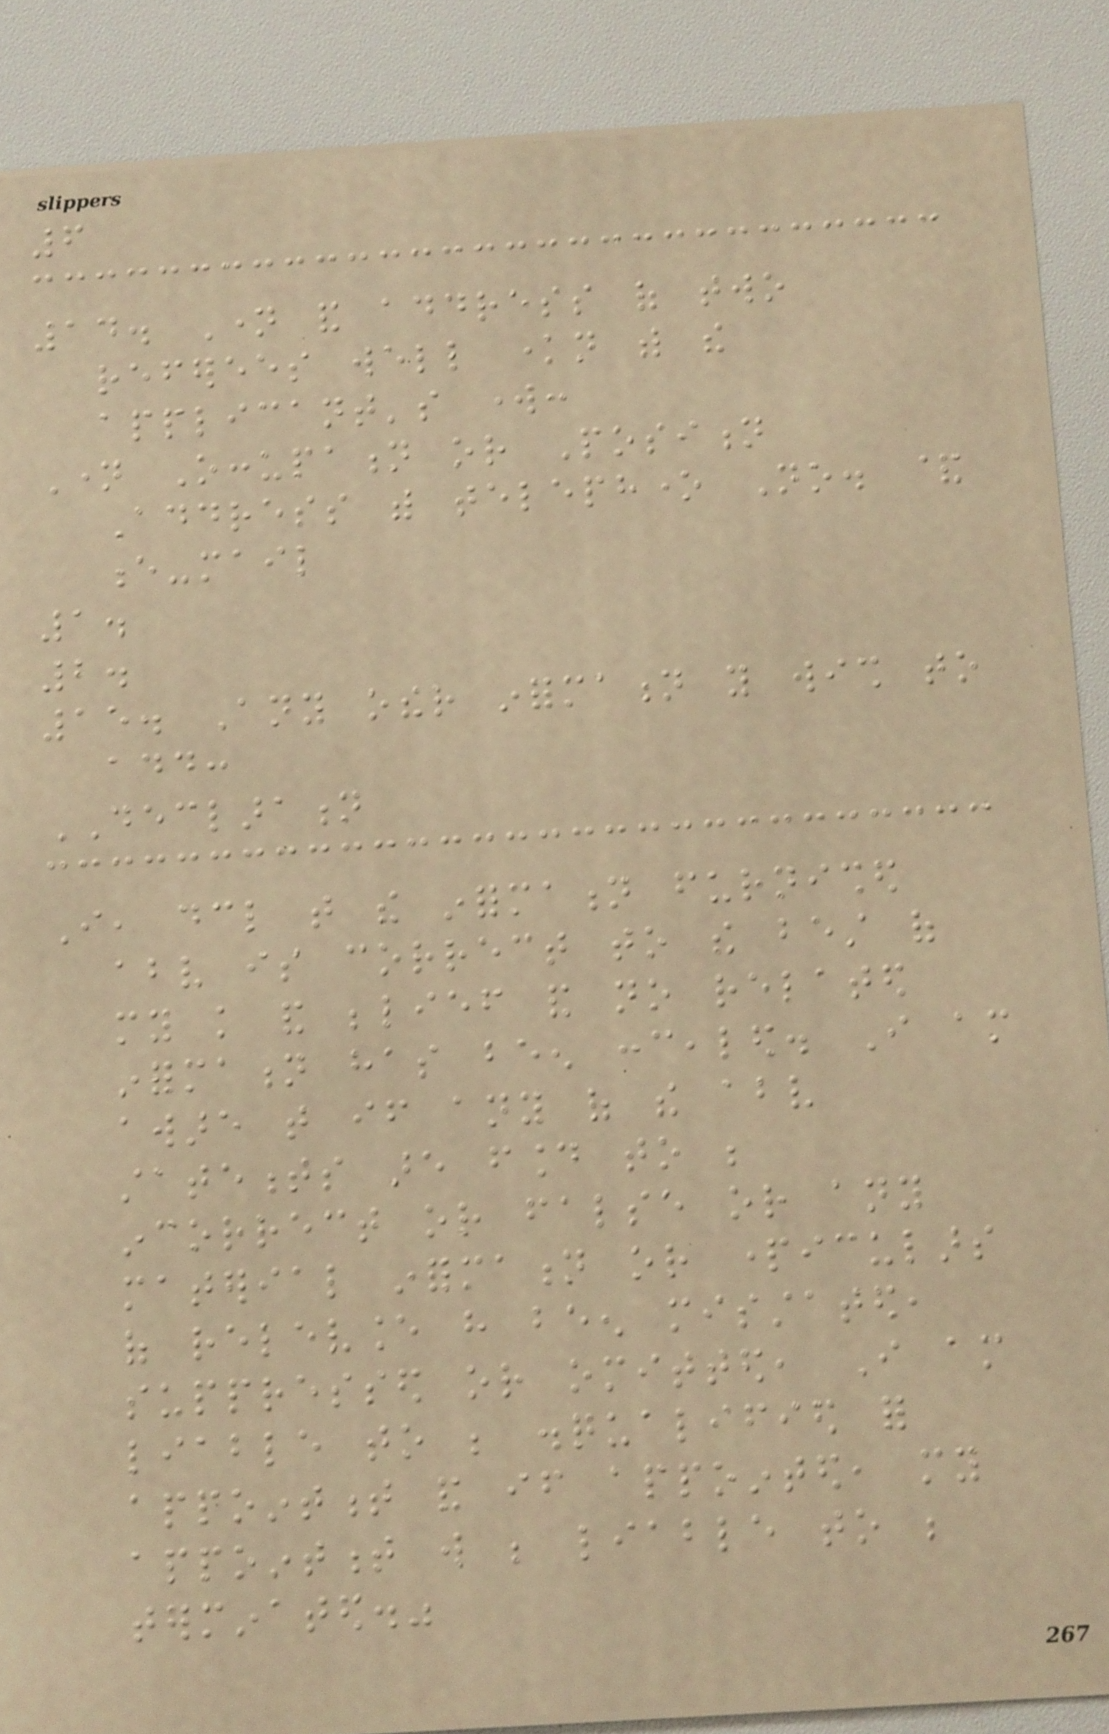6
14. Name and address of two
referees well known with the
applicant's work:
Name Occupation or Position
Address with telephone No. &
e-mail
1.
2.
15. Any other information you wish to
add:
DECLARATION
I, declare that the information furnished
above is correct to the best of
my knowledge and belief and no related
information has been concealed. I am
aware that if any of the above
statements are found to be
incorrect or false or any
material information or particulars
of relevance have been misstated,
suppressed or omitted, I am
liable to be disqualified for
appointment and if appointed, my
appointment will be liable to be
terminated."
